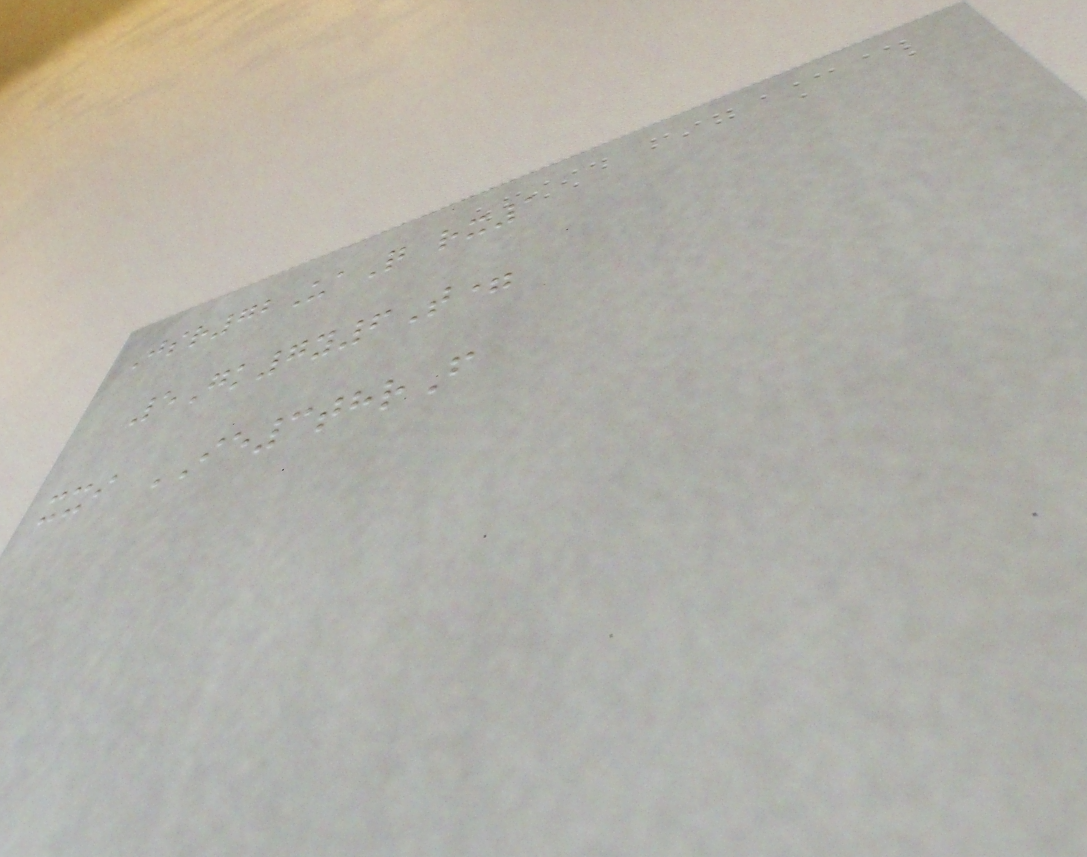Jsr72UaQ rx1
5Gk7y6T=
xxi IE3thrF
